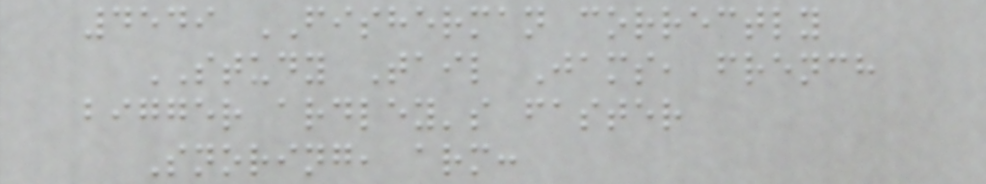4549 FISHERMAN correctly
STUDY Tail Jams, french
bigger ardley's faster
Snoring, arm:
